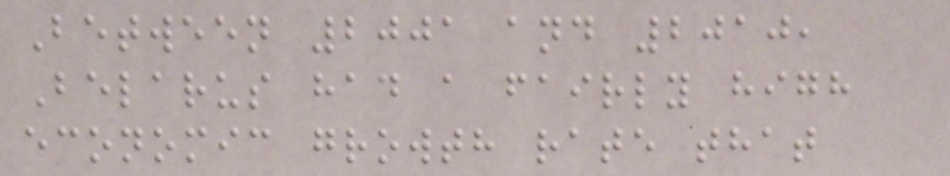Between 2001 and 2010,
Belarus had a fairly high
economic growth rate that
